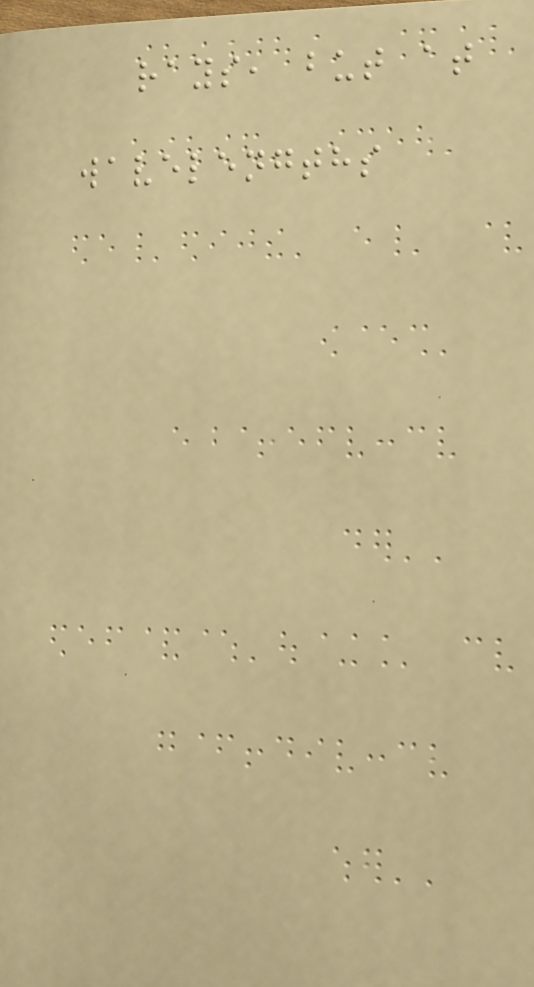rays, but at
wavelengths
